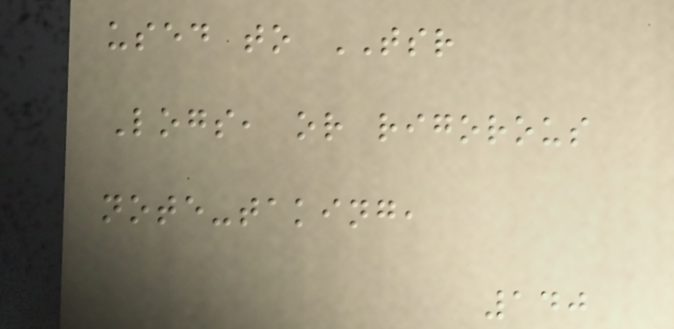used to TSR
Logs, or rigorous
note-taking,
140
